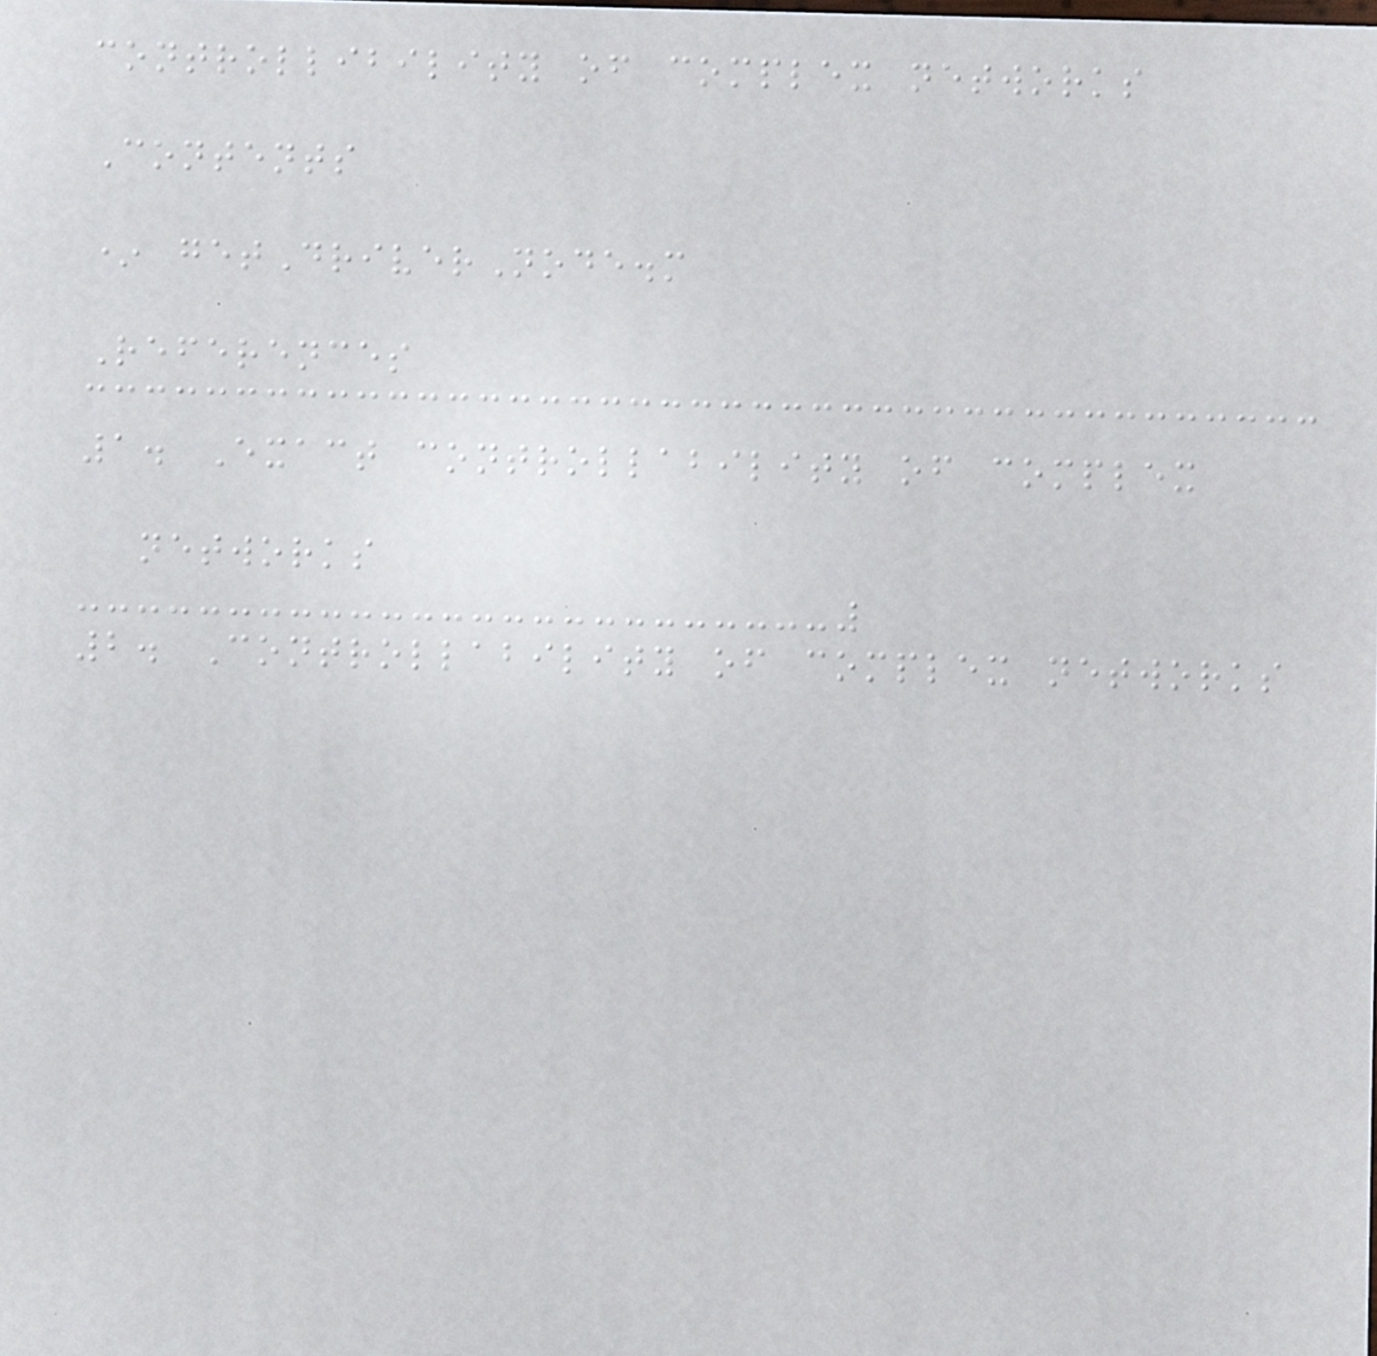controllibility of complex networks
Contents
* getDriverNode.m
References
1. Exact controllability of complex
networks
2. Controllability of complex networks
